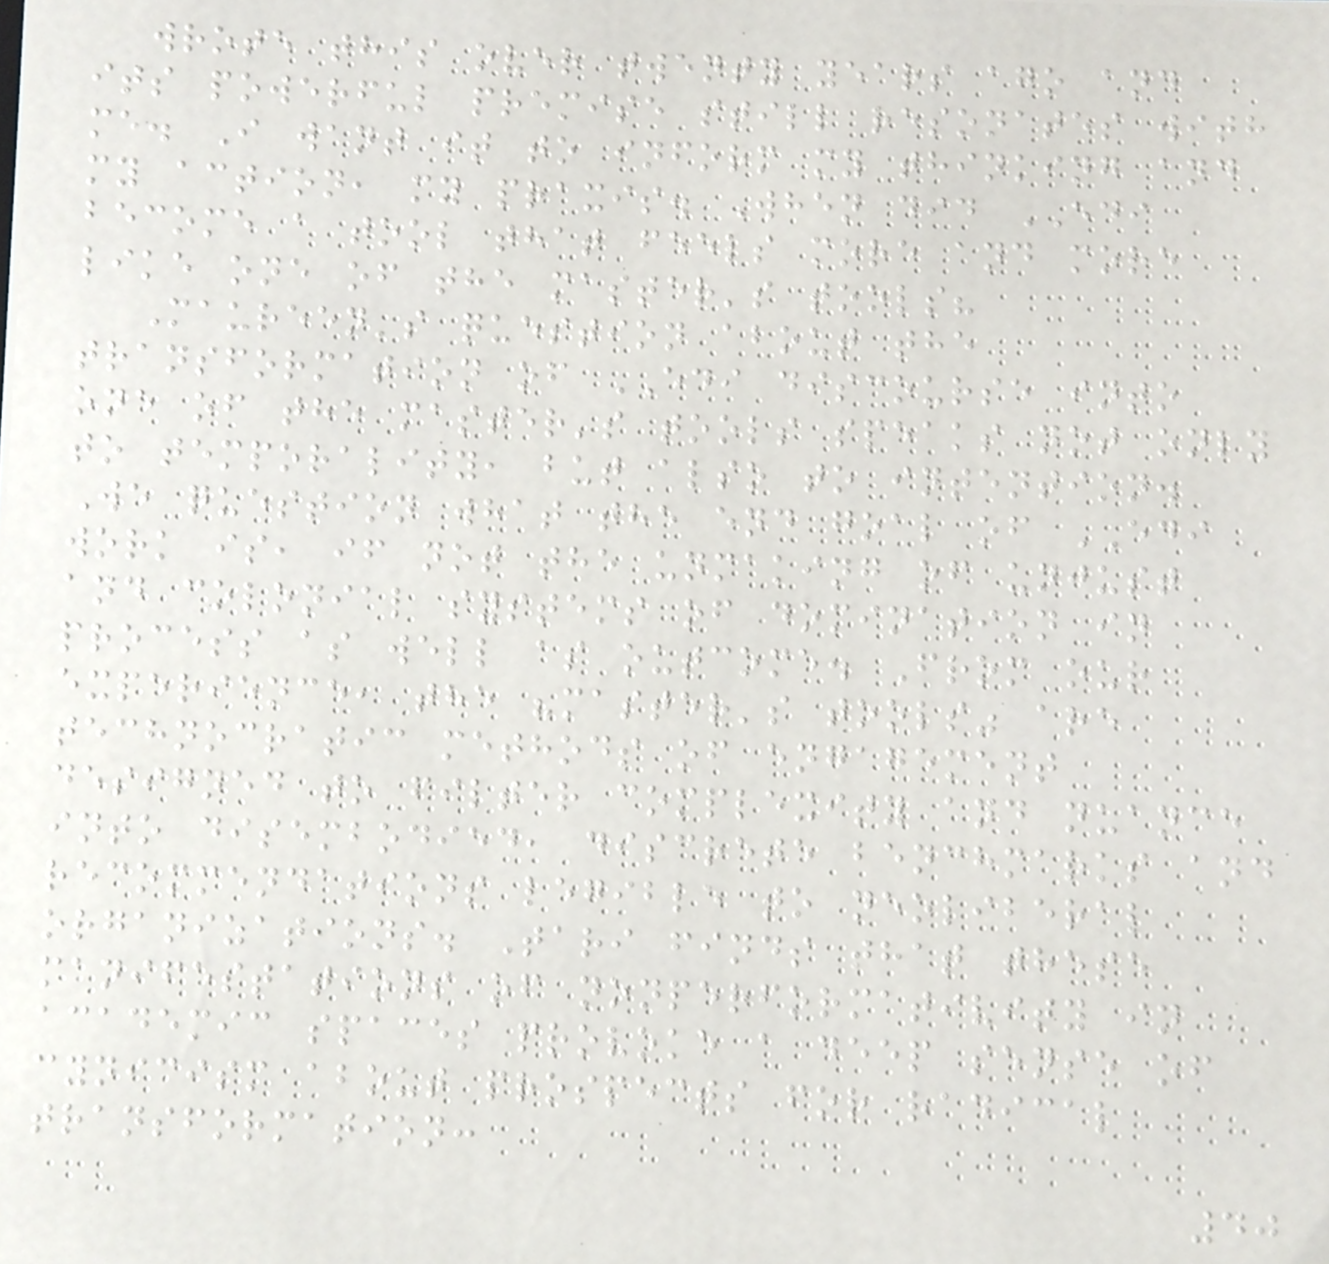wrote this over twenty years ago and
its powerful premise still resonates with
me. I want it to inform my thinking and
my action, my praxis. When did EDI
become a tool that feels more and more
like one of the master's tools?
Maureen's question about the
transformation of EDI discourse into
one of the master's tools speaks not only
to temporality, but also to intention.
We question what the end goal of EDI
work is, if not the unmaking of unjust
and colonial systems of domination in
process as well as outcome. From our
experience, the "master's tools" are
technocratic methods of engagement
designed to filter complexity and nuance
into disembodied, discrete benchmarks and
recommendations legible to neoliberal
organizations. Tari finds that these
manifestations of nonperformativity in
academic spaces provoke a deep sense of
cynicism about prospects for radical
transformation:
40
